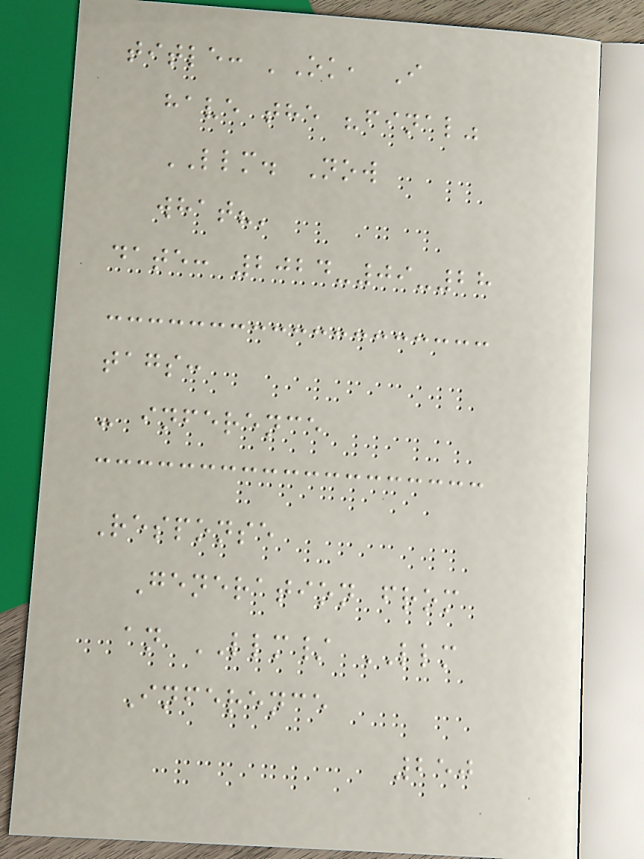title: 'Ok, I
have the "final"
LLM. Now
what?'
date: 2024-09-28
tags:
- inference
Response
Generation from
an LLM/ LLM
Inference
250
